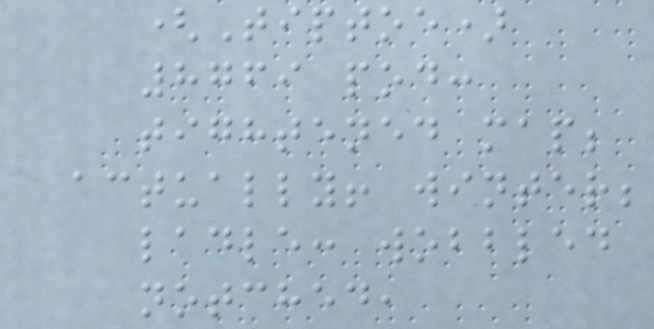(Tiptoe)
8769 pod:
tightened map;
actually! winter;
ladle: wobbled
notched,
